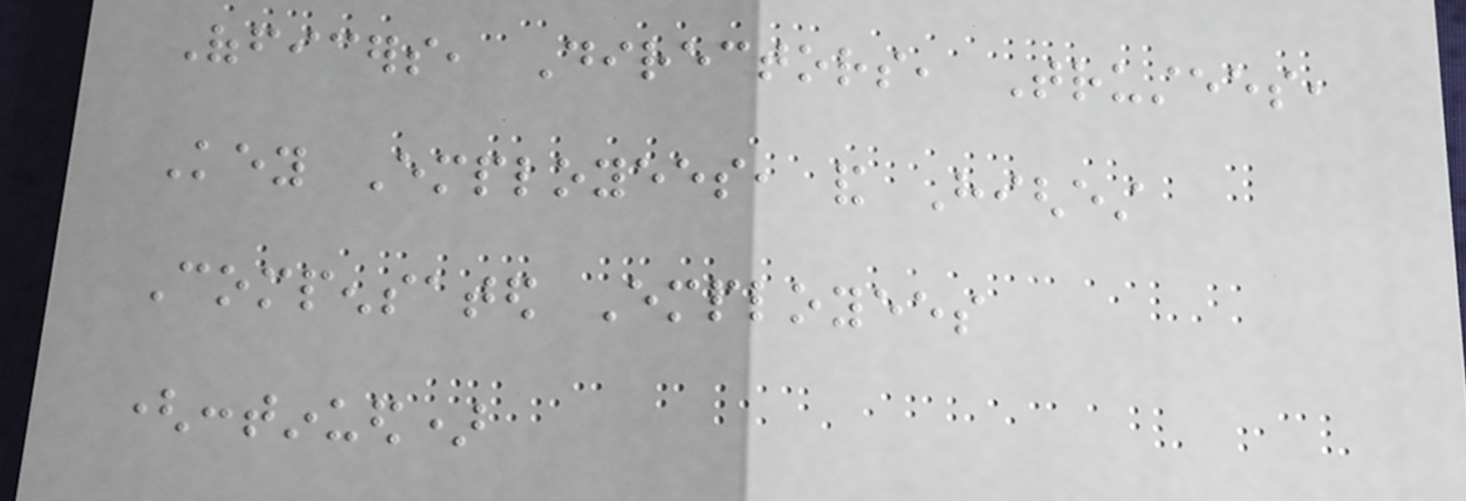Officers, Directors, Trustees,
Key Employees, and Highest
Compensated Employees
(continued)
